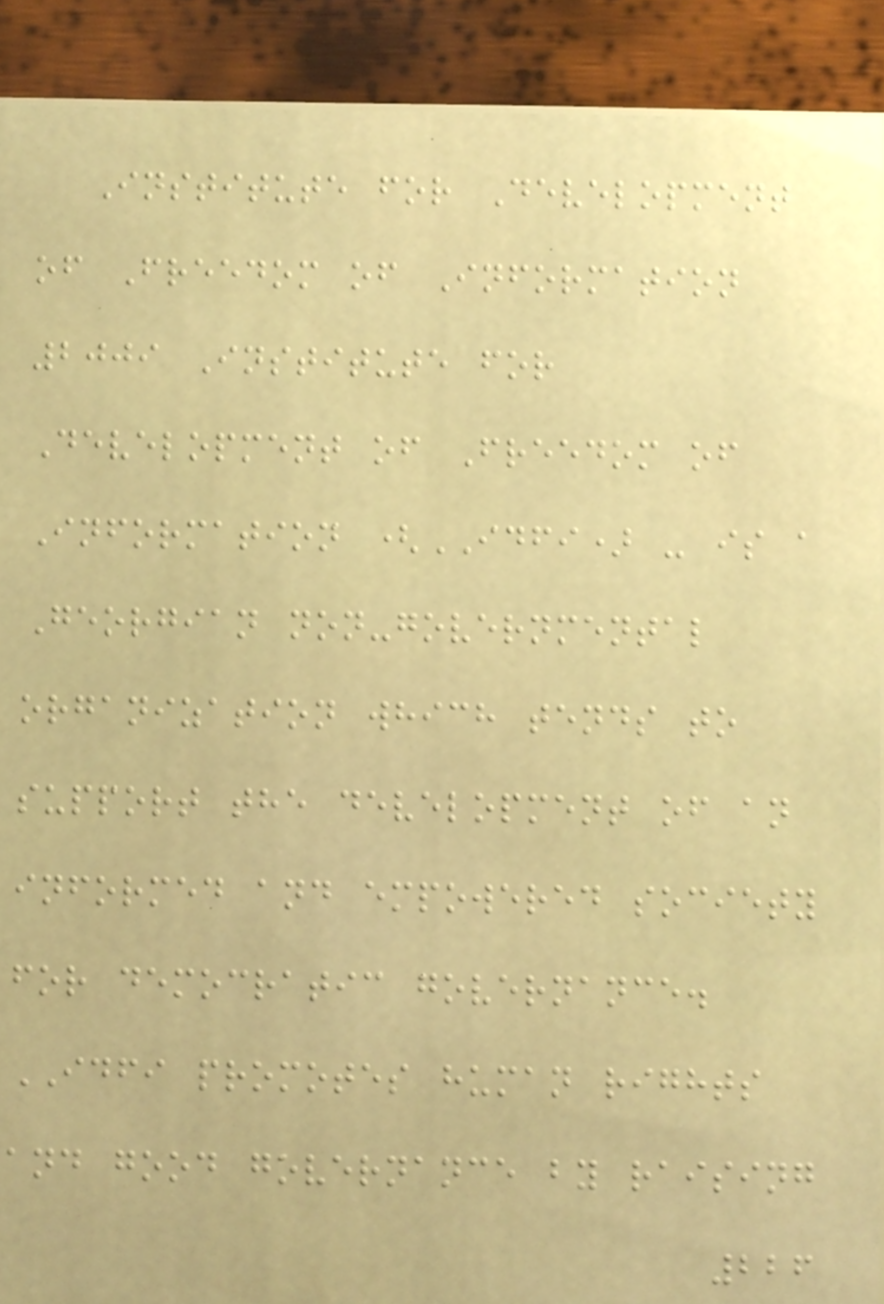Institute for Development
of Freedom of Information
2009 Institute for
Development of Freedom of
Information (IDFI) - is a
Georgian non-governmental
organization which tends to
support the development of an
informed and empowered society
for democratic governance.
IDFI promotes human rights
and good governance by raising
226
